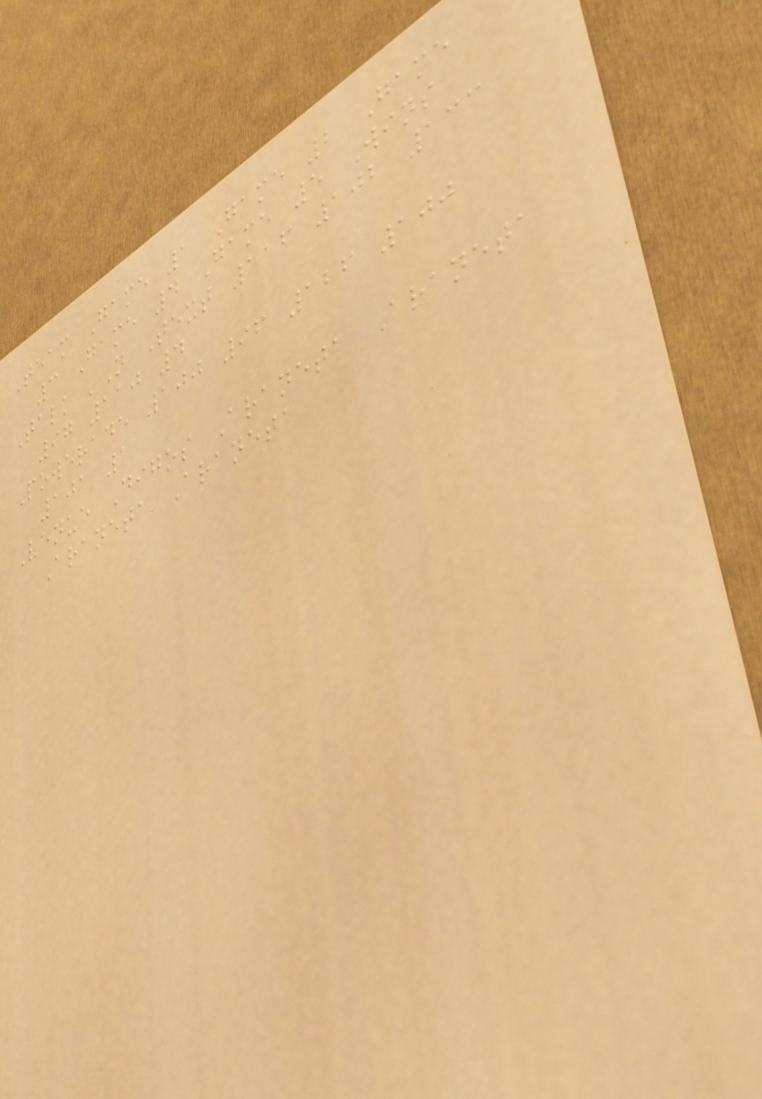Team Game 1 Game 2 Game
3 Game 4 Game 5 Wins
Talk 'N Text 116 102 133
97 110 4
Powerade 100 96 126 100
101 1
Venue Digos Araneta Araneta
Araneta Araneta
